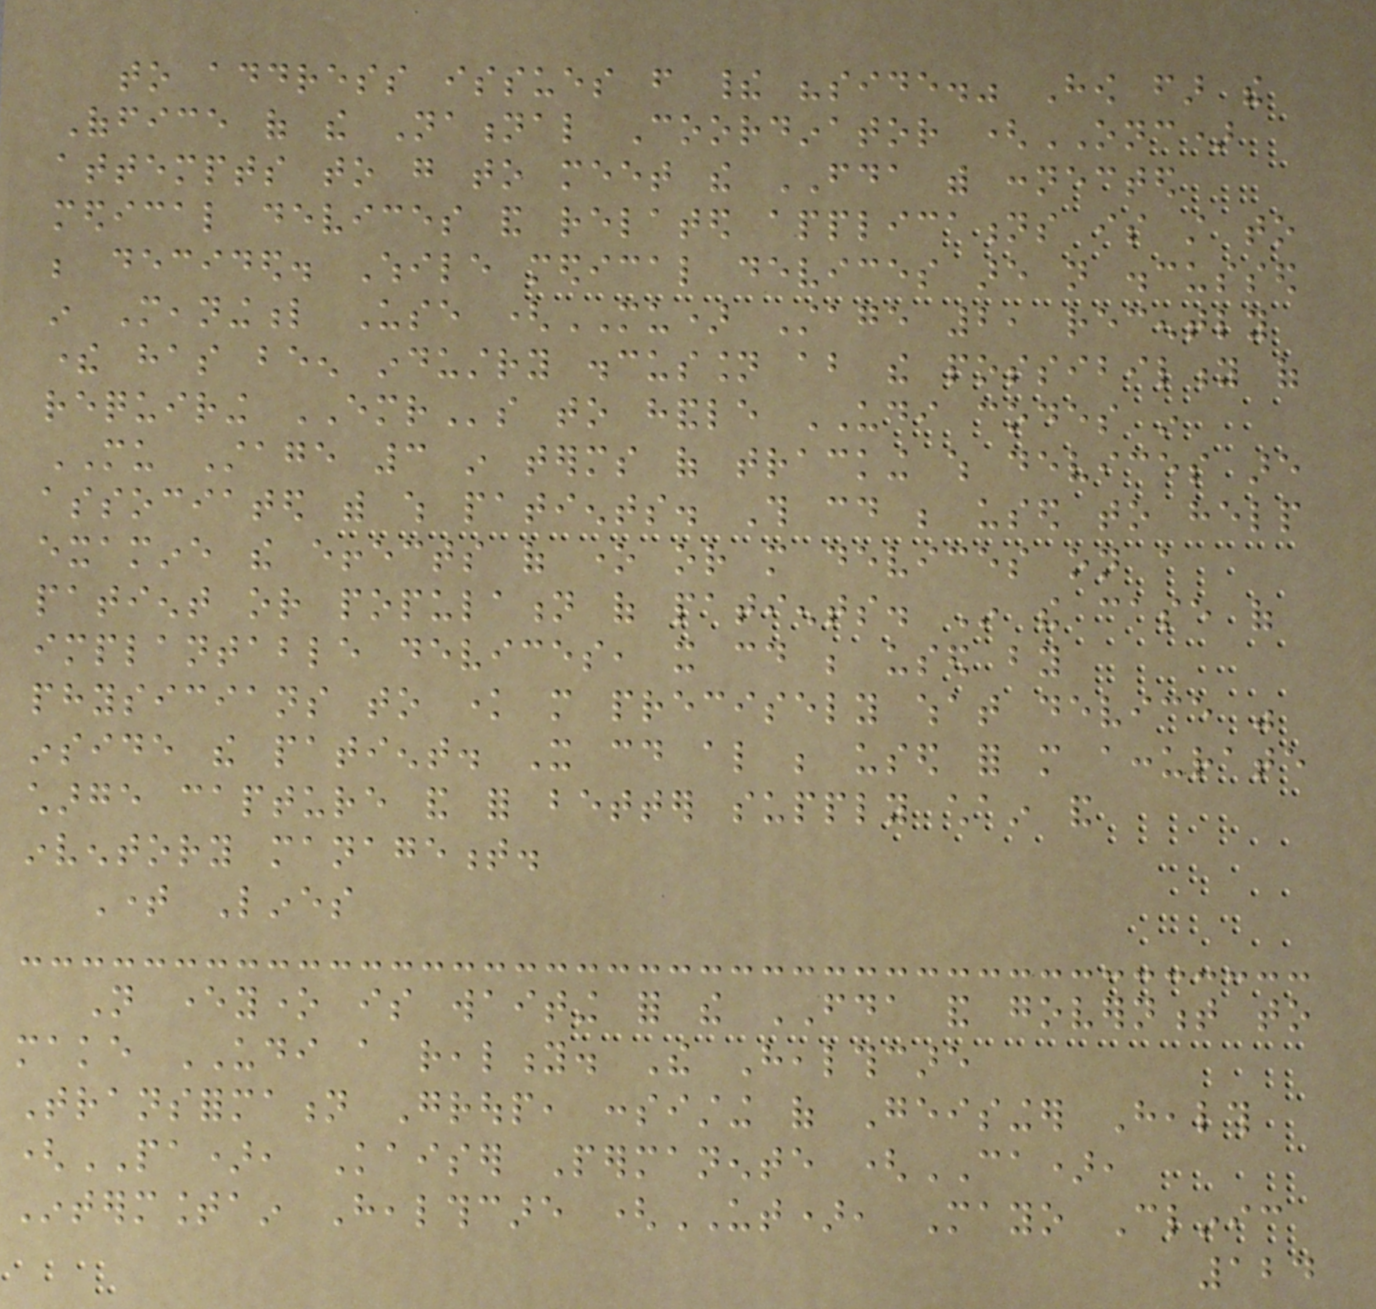to address issues from their "side." How far the
Office of the National Coordinator (ONC)
attempts to go to meet the FDA with connected
medical devices and related applications is still to
be decided. While medical devices are not discussed
in Meaningful Use (MU) Stage 2, recently
there has been industry discussion about the possibility of
requiring EMRs to handle UDI codes in
MU Stage 3 in terms of tracking which devices are
associated with which patients. This could be used to help
examine the effects of one or more devices on a
patient or population of patients. In the case of
implantable devices, it could be used by
physicians to know more precisely what device was
inside the patient. It could also be used for more accurate
charge capture and for better supply chain and
inventory management.
Time Lines
Not everyone is waiting for the FDA and government to
make UDI a reality. The Healthcare
Transformation Group, consisting of Geisinger Health
(PA), Kaiser Permanente (CA),
Intermountain Healthcare (UT), Mayo Clinic
124
